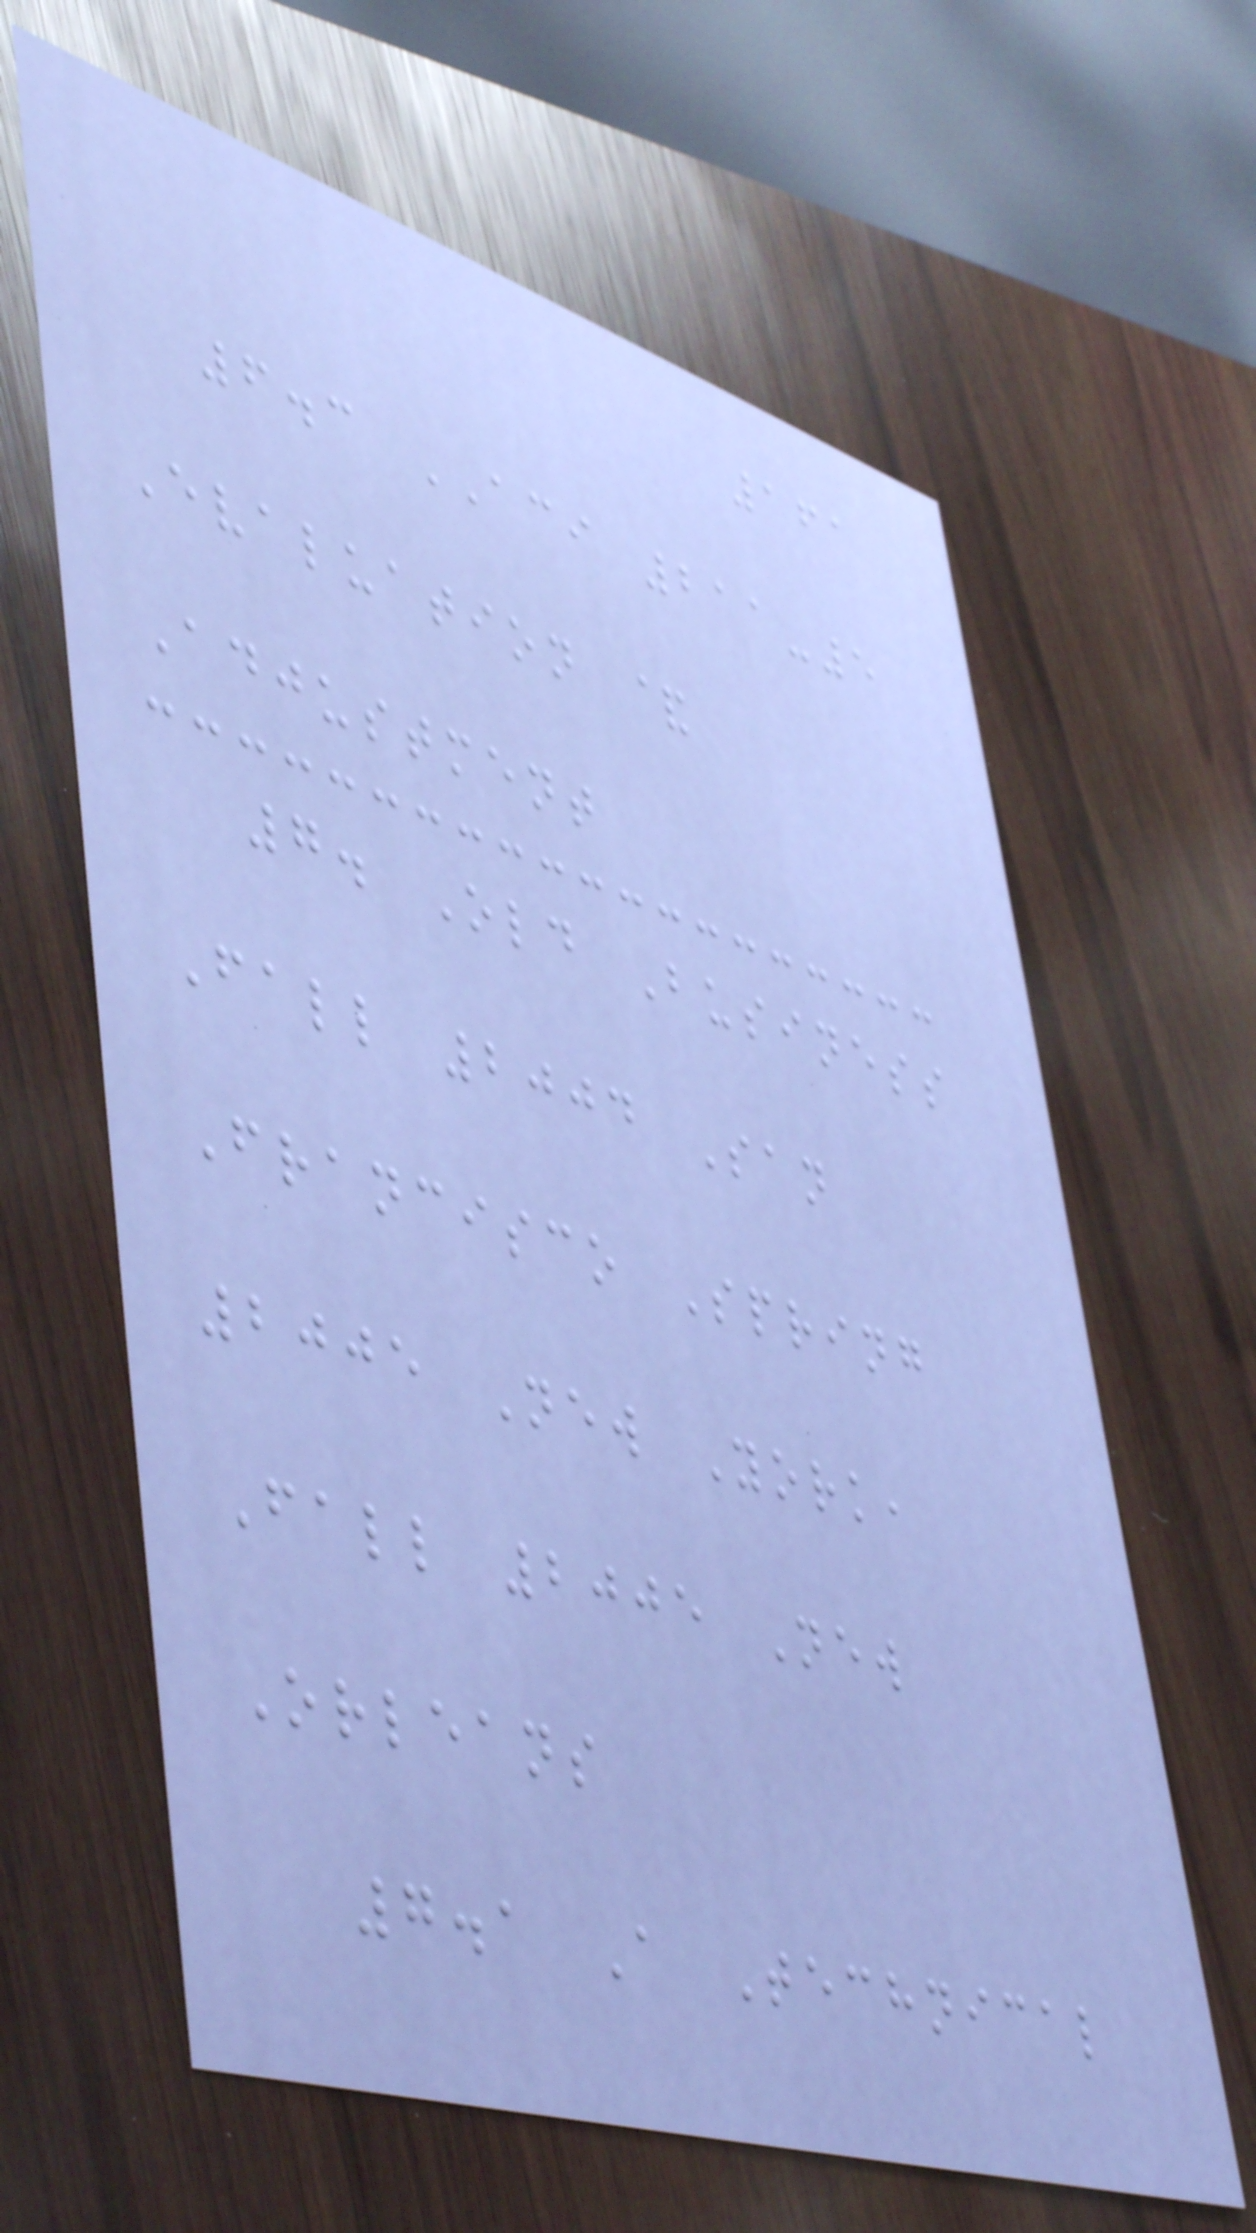161
6.3 ACI 211-5
Evaluation &
Adjustment
7. Old Business
Fall 2004 San
Francisco Spring
2005 New York,
Fall 2005 New
Orleans
7.1 A Technical
